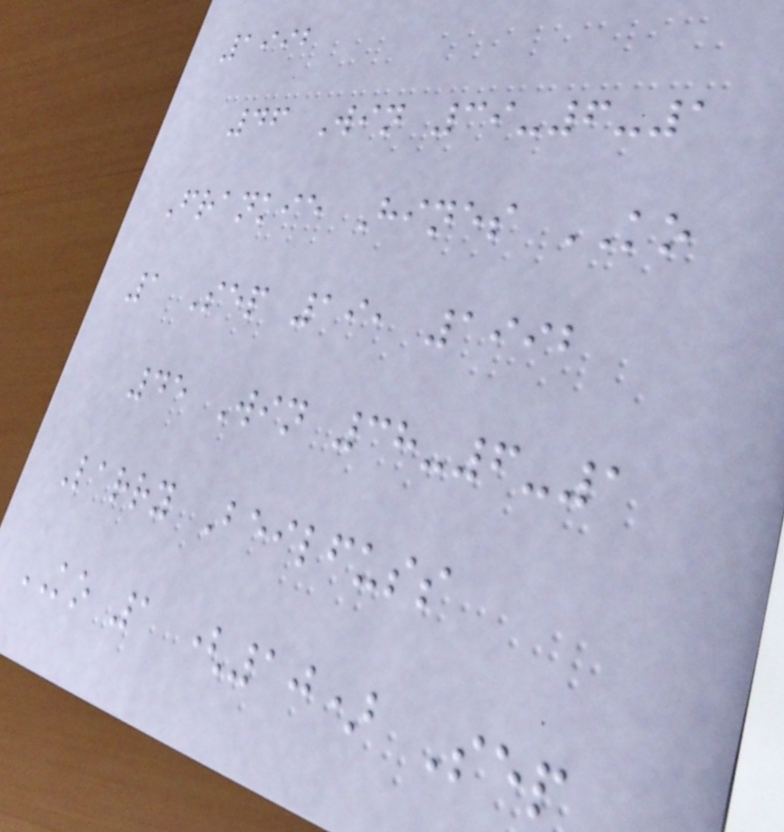1992
46 Win 39-6-1
Frankie Hines KO
1 Sep 19, 1992
45 Win 38-6-1
Larry Beilfuss
KO 1 (10) Sep
